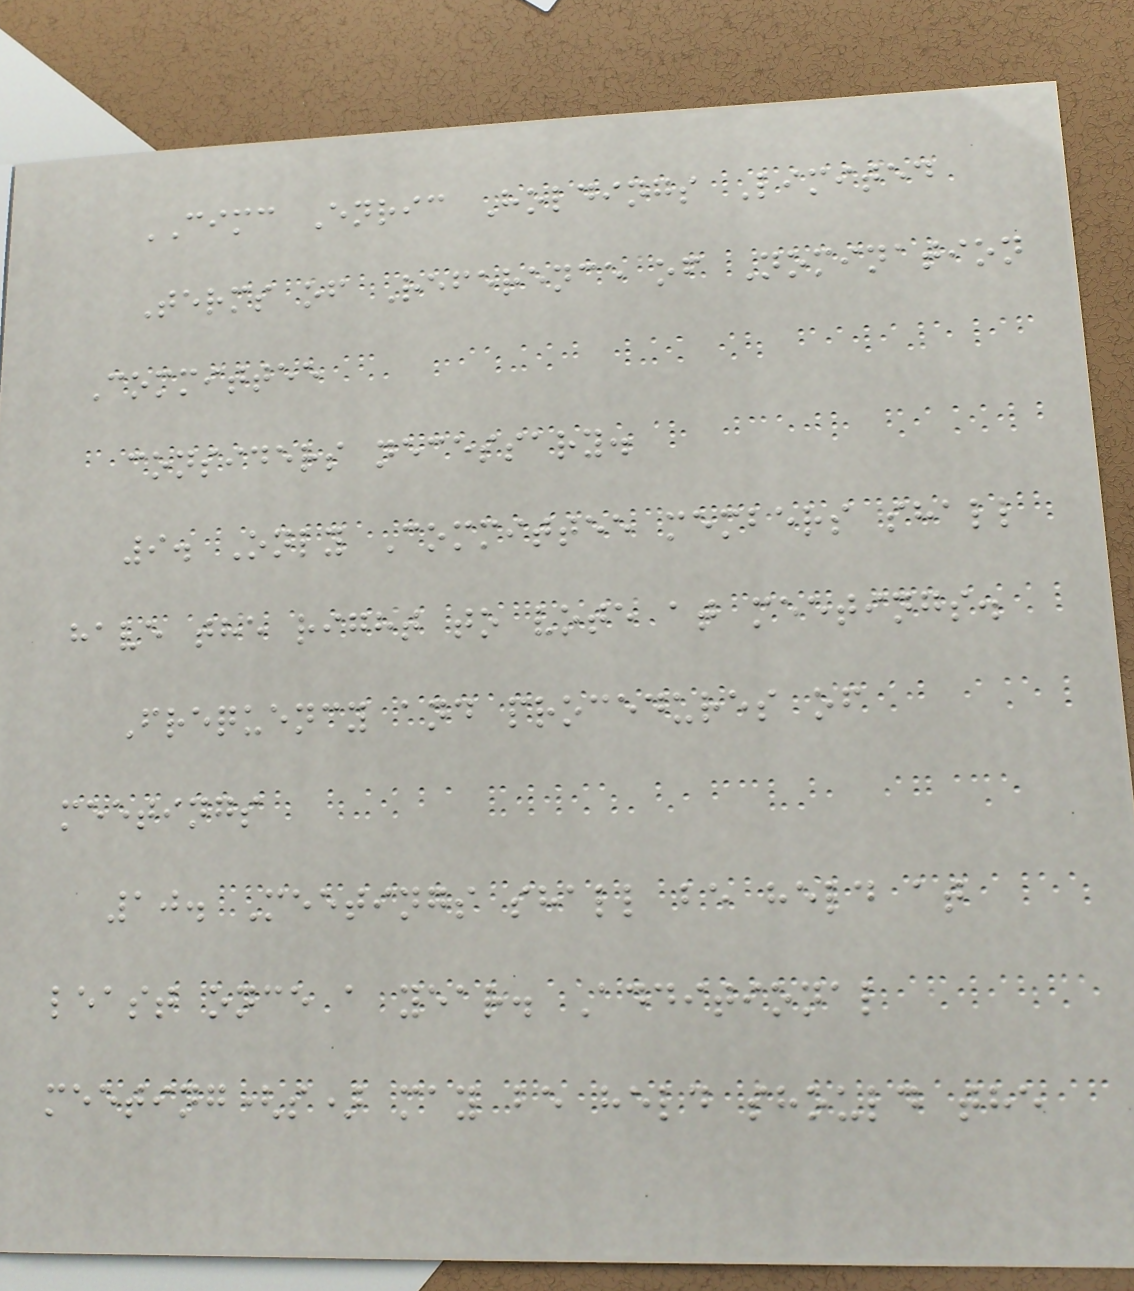CIMC Enric Holdings Limited
Terms of Reference of Nomination
Committee
considers necessary.
9. Only Committee members shall
have the right to vote at meetings.
Frequency and procedures of
meetings
10. Meetings shall be held at
least once a year. Additional
meeting(s) may be held should the
